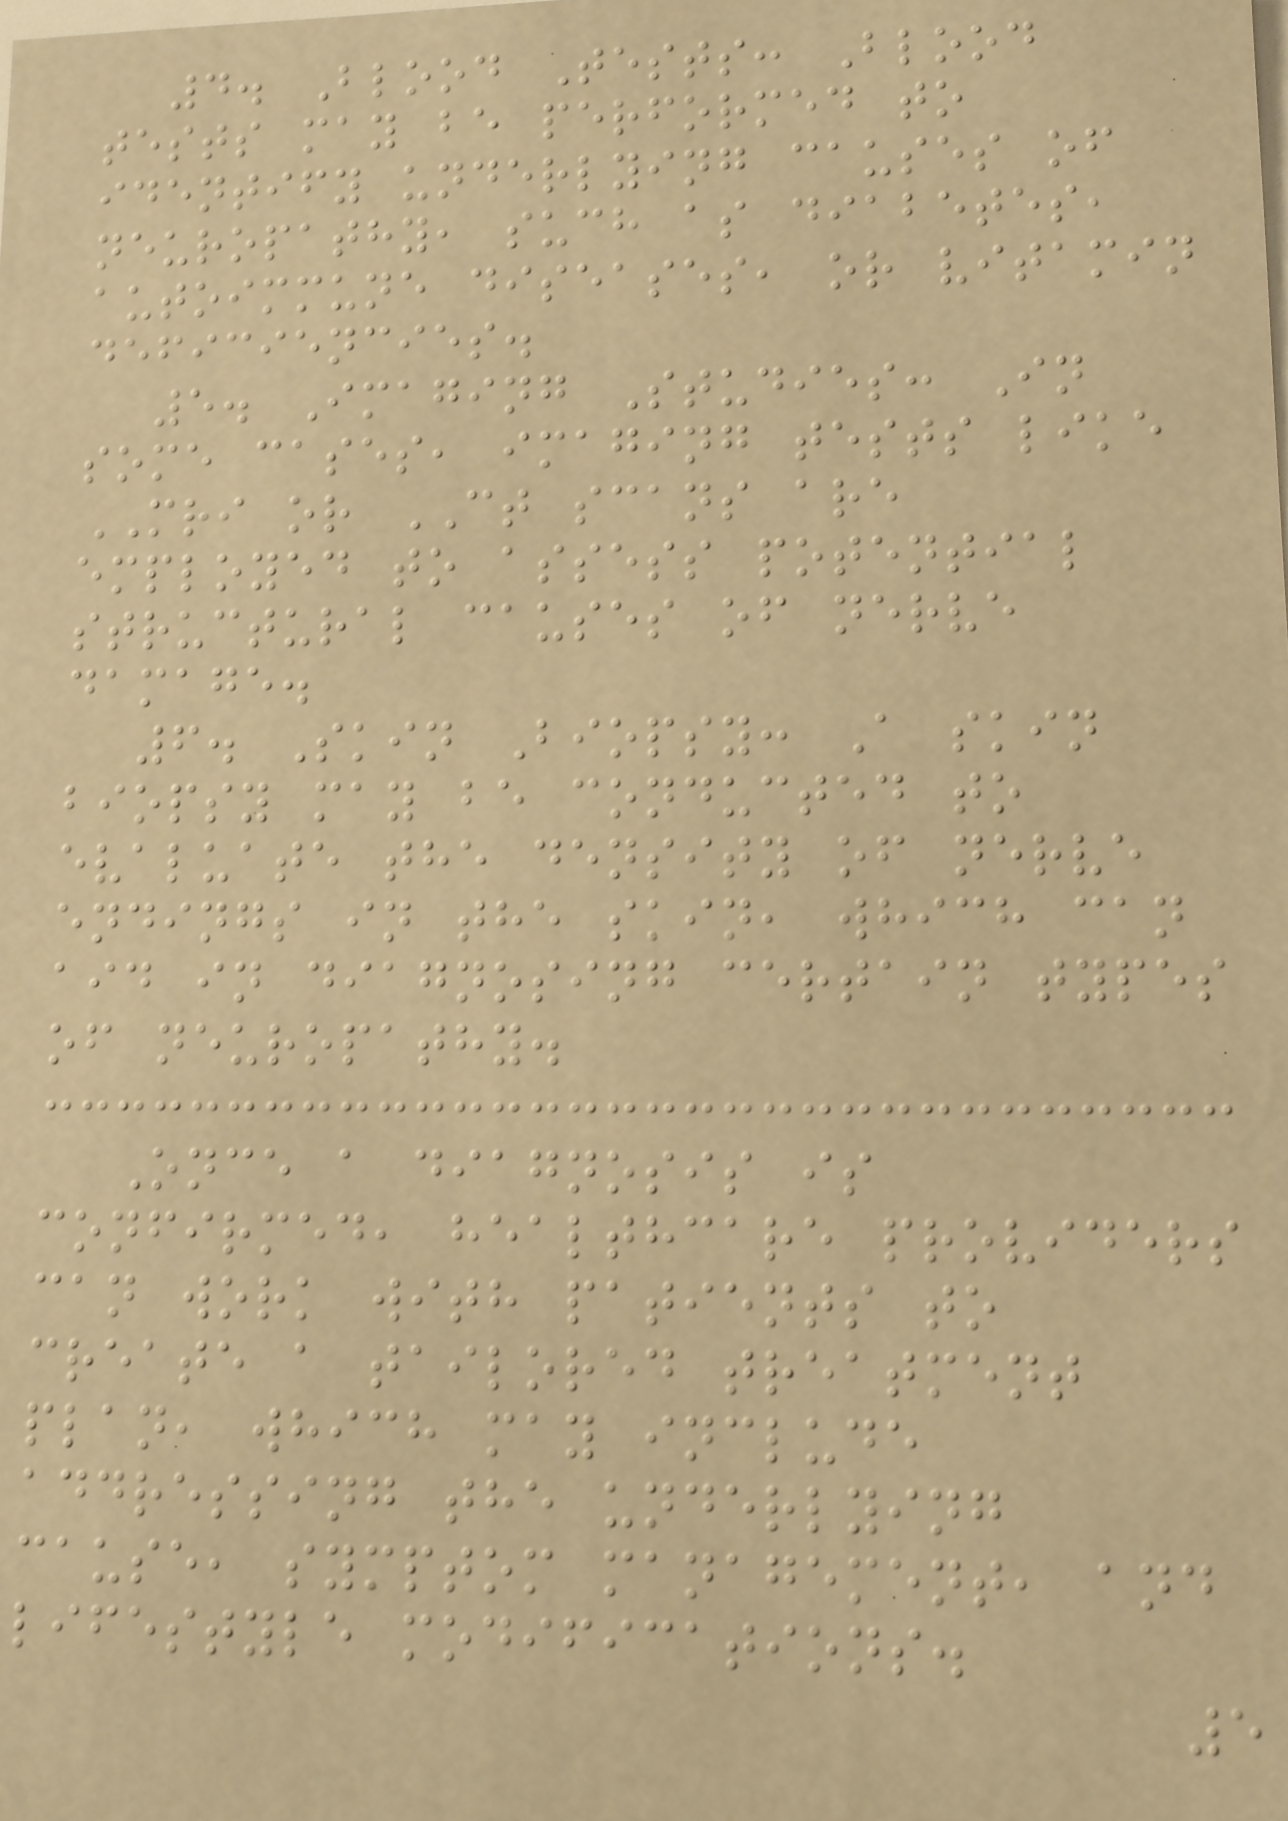4. Blood Tests: Blood
tests may be performed to
identify underlying causes of
neuropathy, such as diabetes,
autoimmune diseases, or vitamin
deficiencies.
5. Imaging Studies: In
some cases, imaging tests like
MRI or CT scans are
employed to assess potential
structural causes of nerve
damage.
6. Skin Biopsy: A skin
biopsy may be conducted to
evaluate the density of nerve
endings in the skin, which can
aid in diagnosing certain types
of neuropathy.
Once a diagnosis is
confirmed, healthcare providers
can work with patients to
create a tailored treatment
plan, which may include
addressing the underlying
cause, symptom management, and
lifestyle modifications.
5
